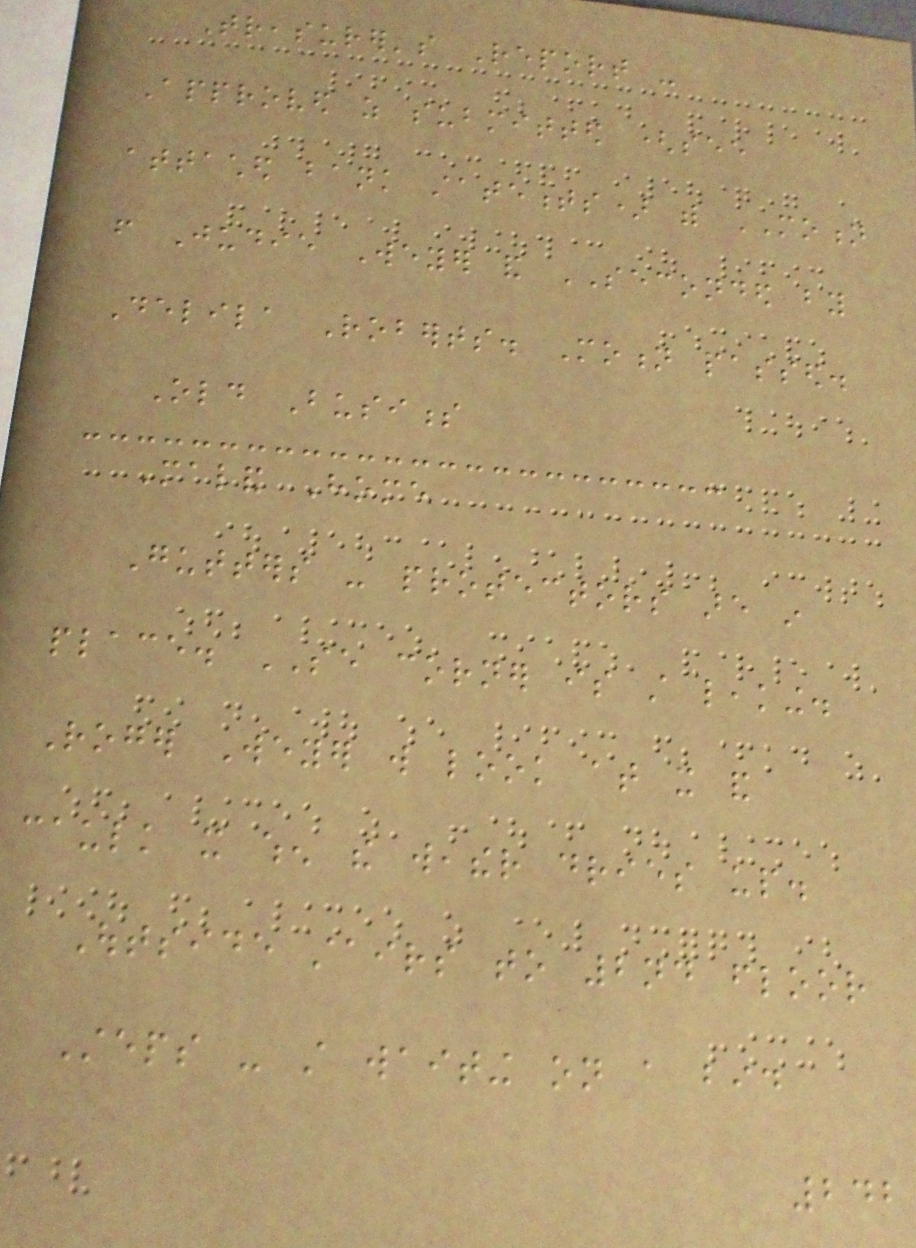Treasurer's Report -
Approved as submitted (see
attached bank statements) with MOTION
from Judie Weyer and SECONDED by
Delila Roberts. Motion passed.
Old Business
Maland Home
Gutters - protectors are in
place. SE corner is still leaking.
Roger Weyer will look at it and
caulk it when the weather dries up.
Outside stairs to 2nd floor
Steps - still waiting on a bid
242
